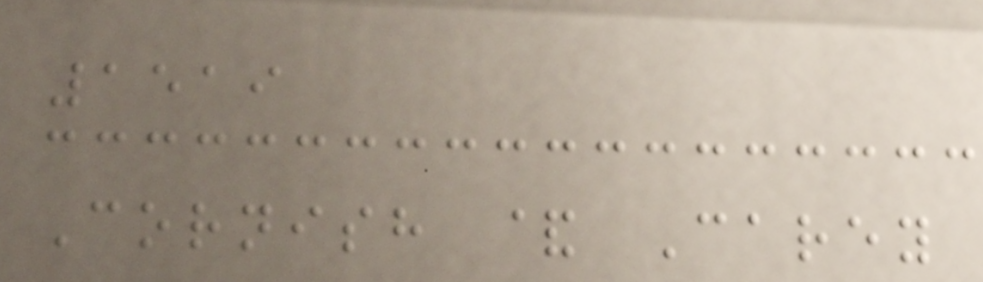1519
Cornish & Carey
